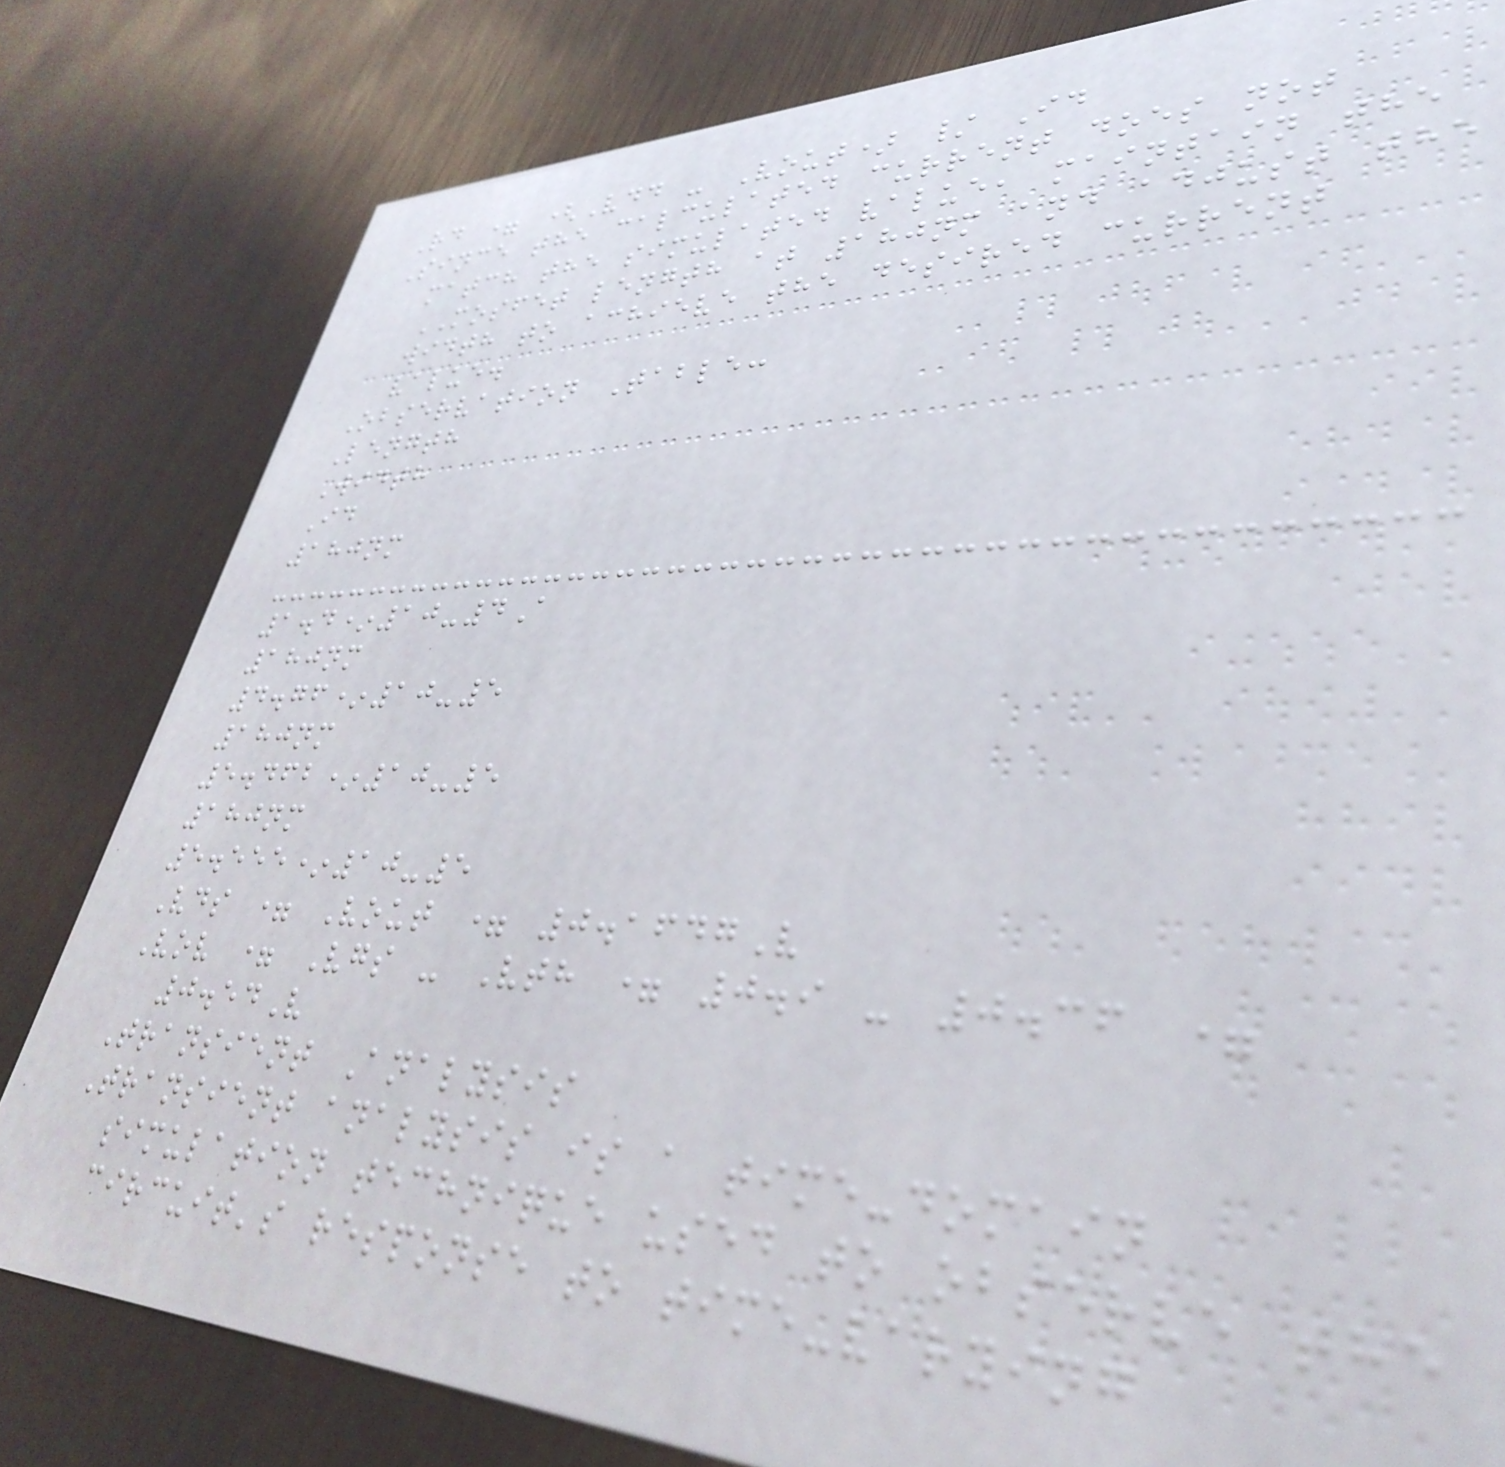Rd = (Vdd - Vout) / Id
Since the calculated current does not
match the simulated value, maintain the
MOSFET length at 180nm and adjust the
width to achieve the desired current
value.
Observation Table:
Length
Width
Id
180nm
1.4*10-4A
180nm
4.76*10-5
180nm
5.462*10-5
180nm
5.555*10-5
Vds = Vout = 0.1647V
Vov = Vgs - Vth = 0.9 - 0.36 =
0.54V
Transient Analysis
Transient analysis is a time-domain
simulation technique used to observe the
circuit's response to time-varying
